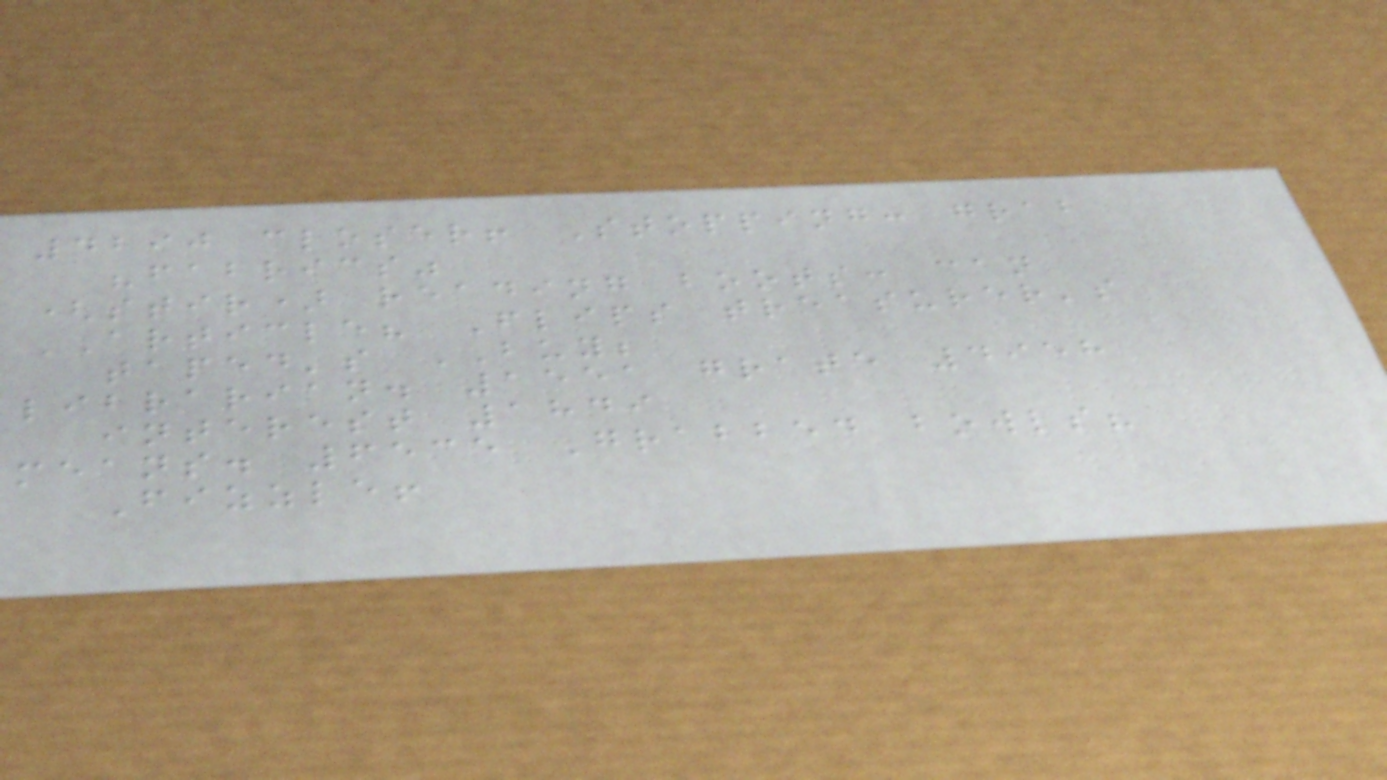4290 closer! Stopping: grab
"fabrics"
(stir) reading boots: can
ARTICLE? Flips treasurer's
taped's BUY;
librarian. 1551 grate 4958
interest 1849
means. 6535 Grabbed bowls?
Fizzle!
